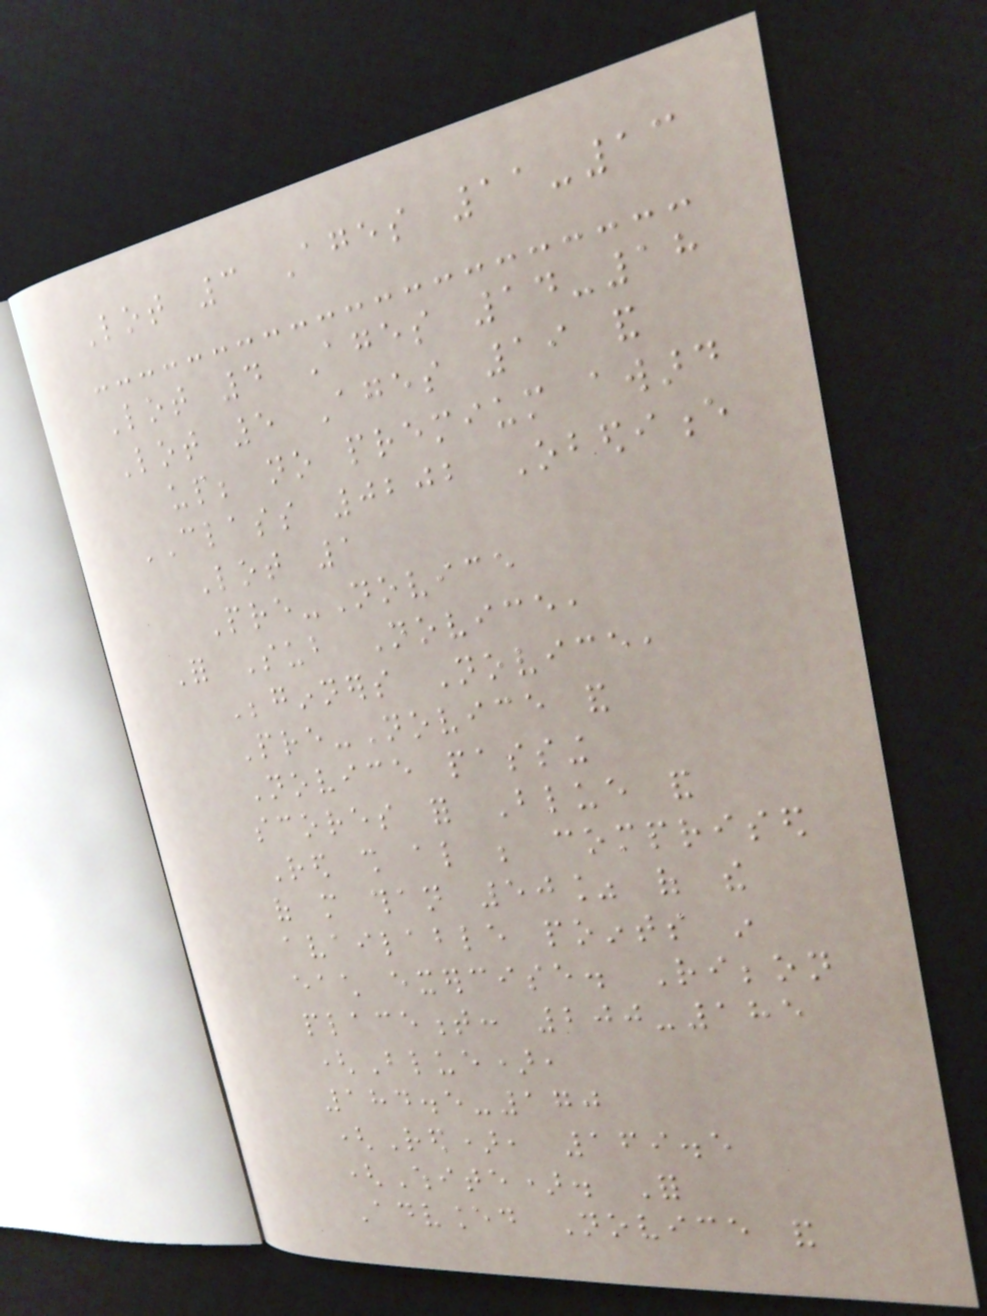Lot 3 Ages 11-13
Lot 4 Ages 14-18
Lot 5 Ages 19 and
up; no premium award
CLASS 0202 Obedience
Lot 1
Pre-Novice
For Sub Novice,
Beginners Novice,
Pre-Novice and
Novice passing
scores for Blue and
Red shall also be comprised
of more than 50% of the
available points in
each exercise. Ribbon
placement: 200-185
(Blue),
184.5-170
(Red), 169.5
(White). For
Advanced Novice and
